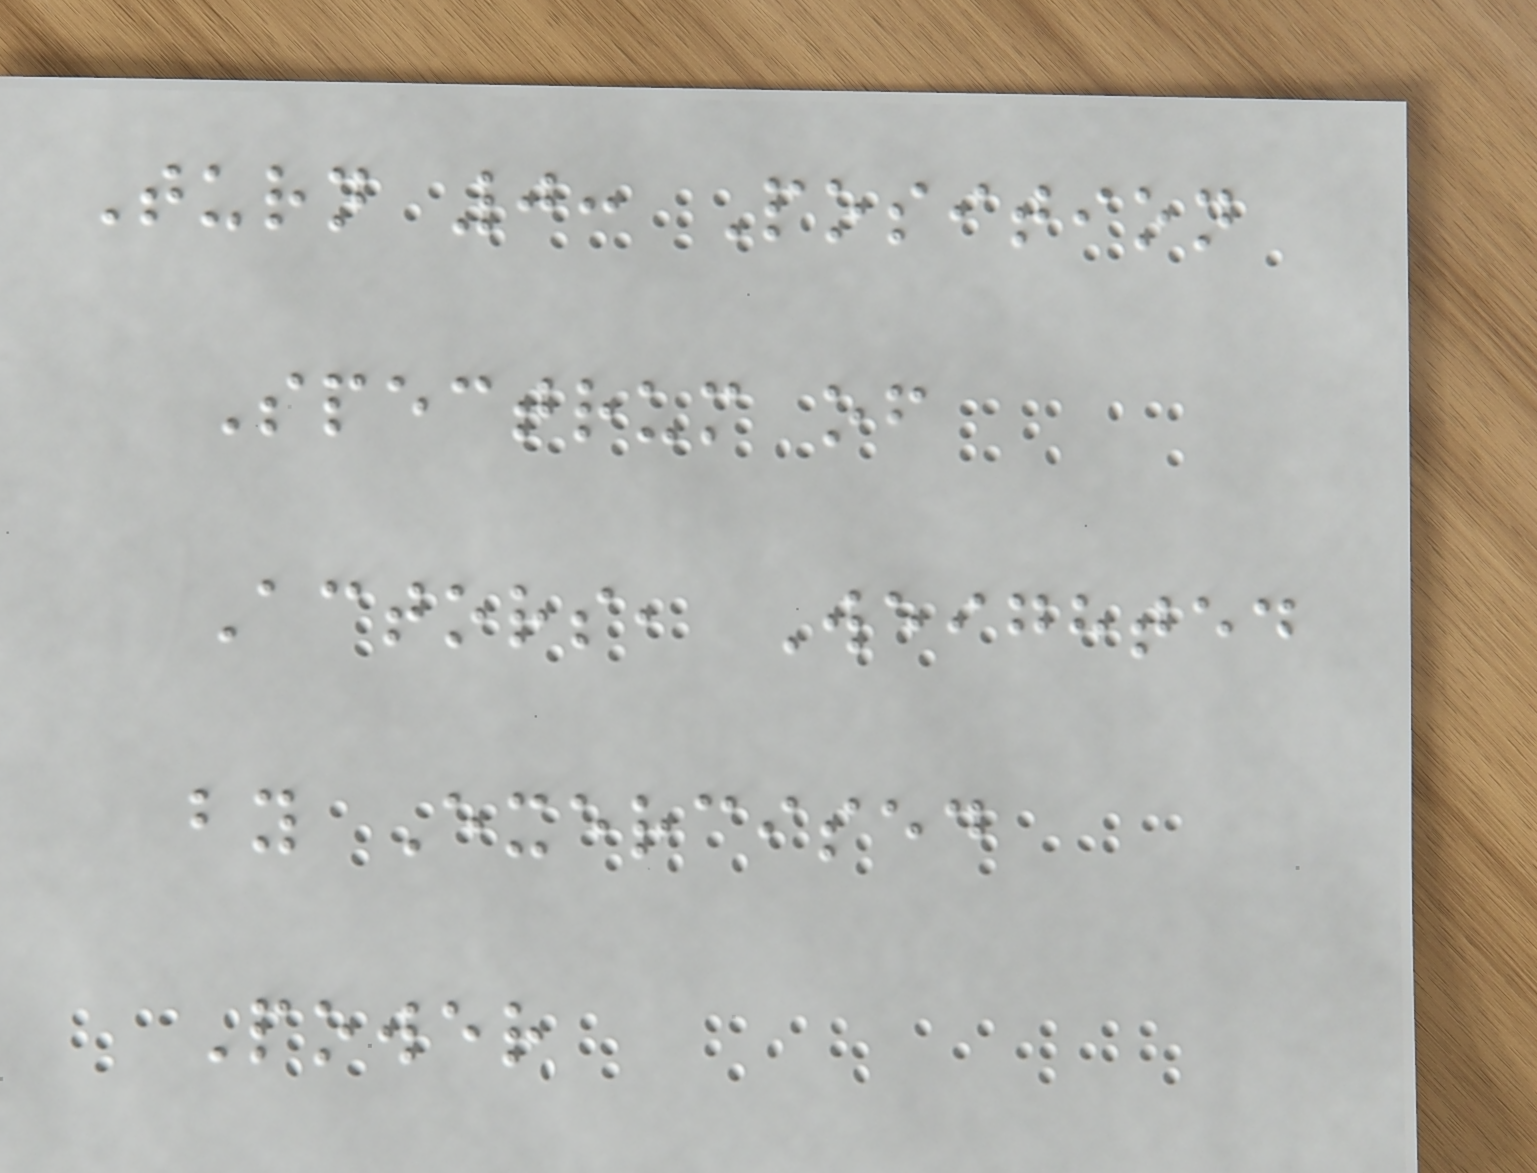Turn 0: Position
Spectrum of
Actors, Weighted
by Exercised
Power
